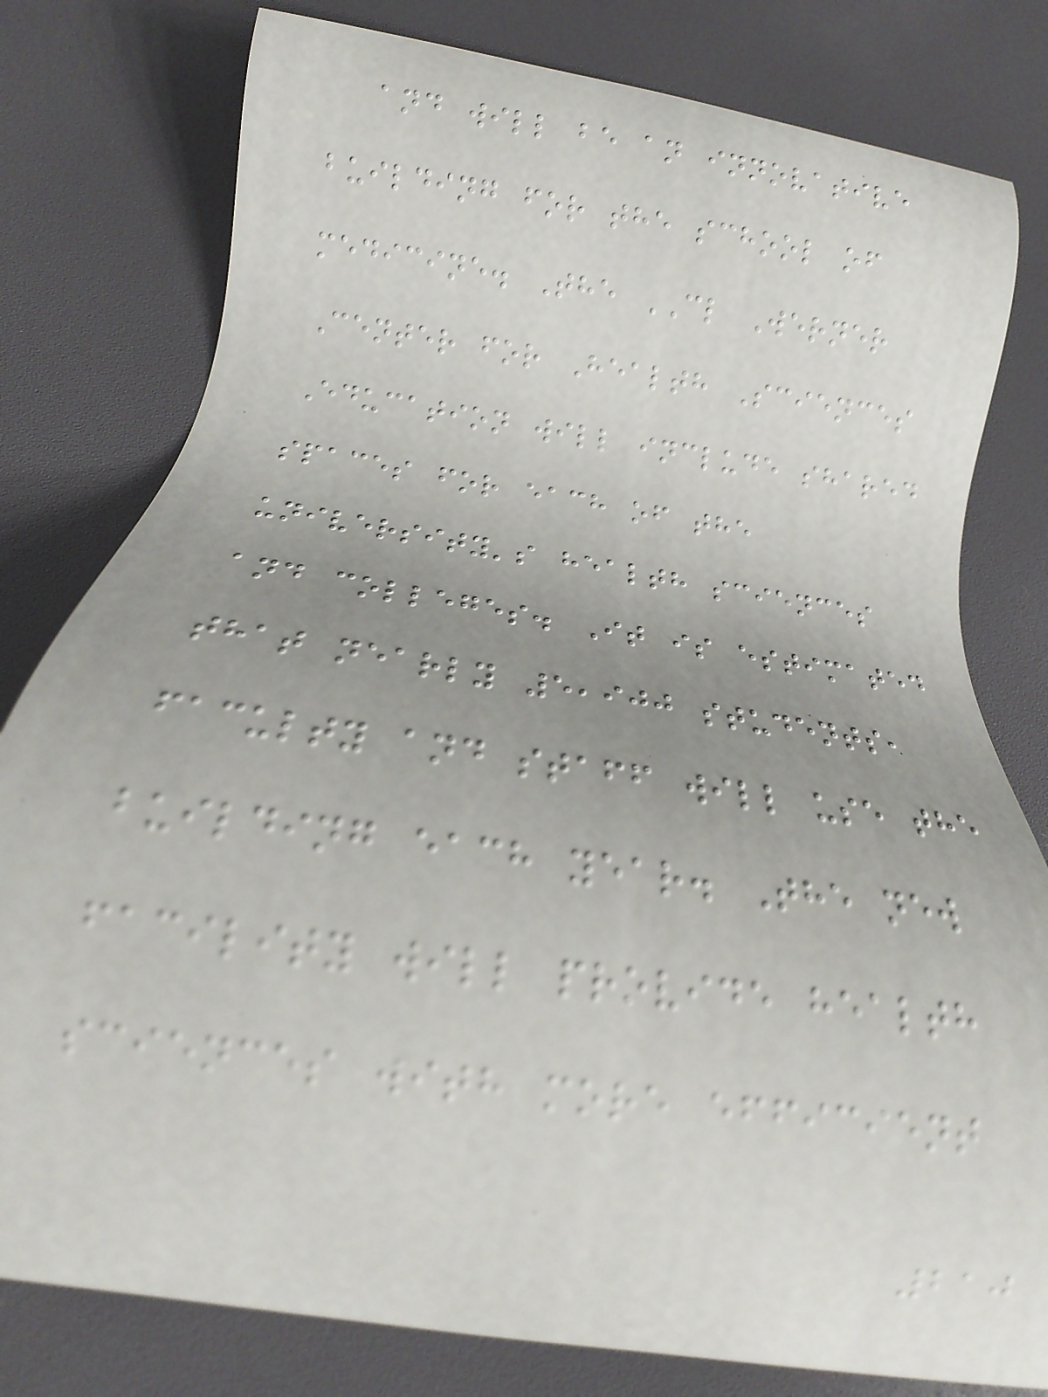and will be an innovative
building for the school of
medicine. The CL Werner
Center for Health Sciences
Education will include shared
spaces for each of the
university's health sciences
and colleges. It is estimated
that nearly 5,900 students,
faculty and staff will use the
building each year. The new
facility will provide health
sciences with more efficient
210
